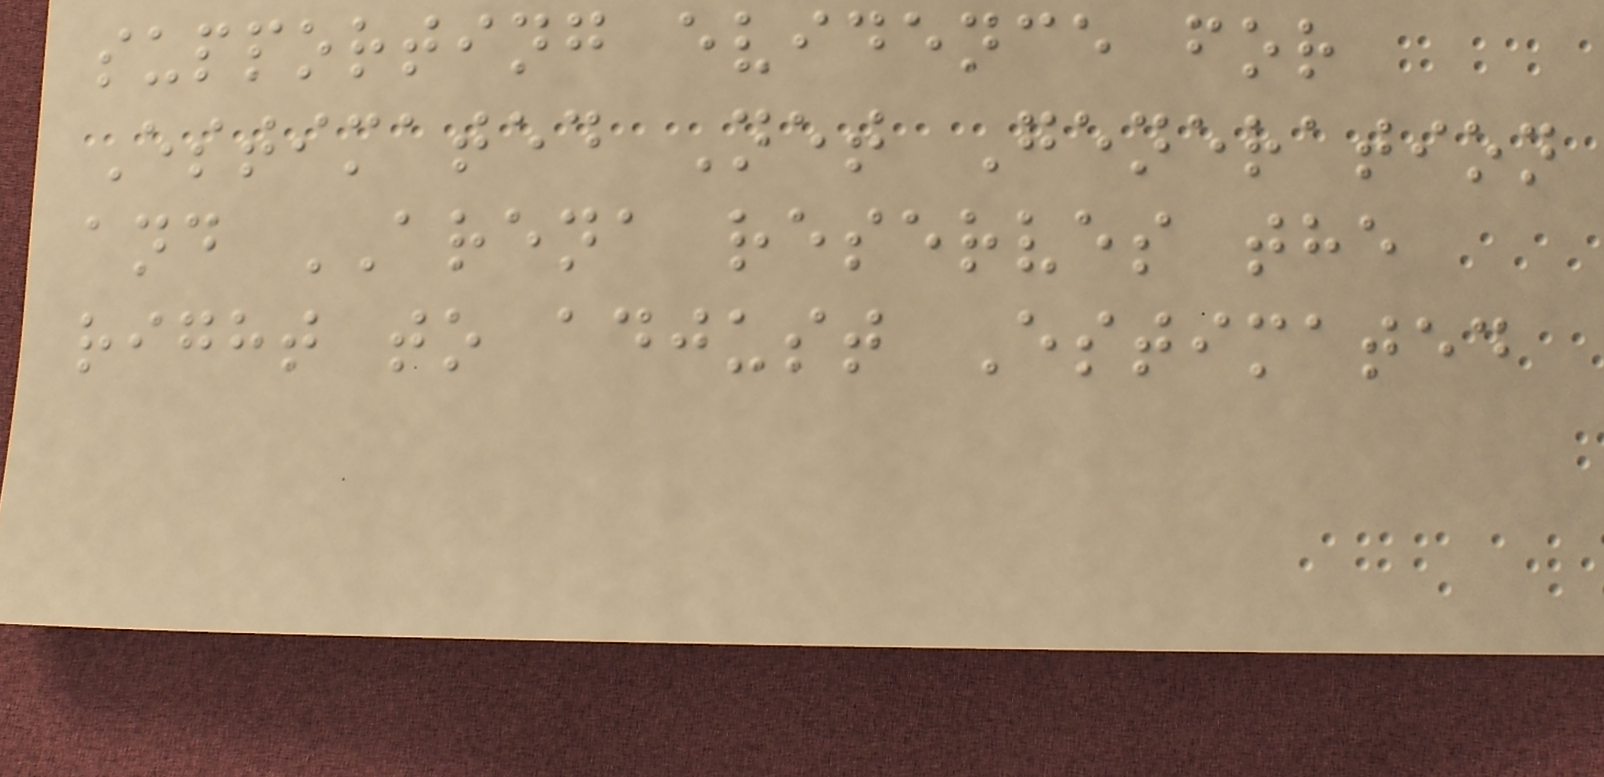supporting evidence for
Estimated Net Generation
and ARENA reserves the
right to adjust Estimated
